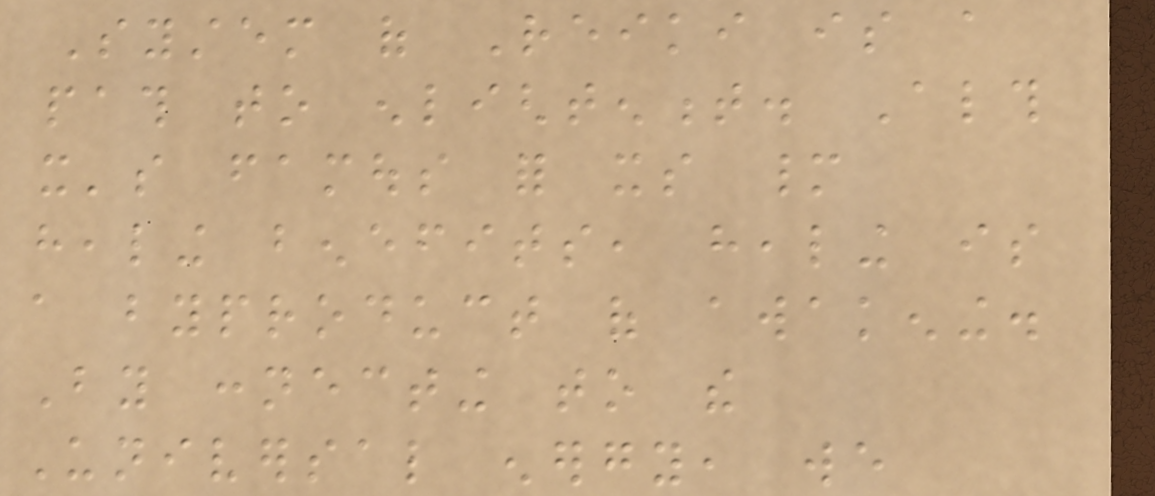System of Reiki is a
path to enlightenment. Although
it's famous for its many
healing benefits, healing is
a byproduct of awakening.
By connecting to the
Universal energy, we
